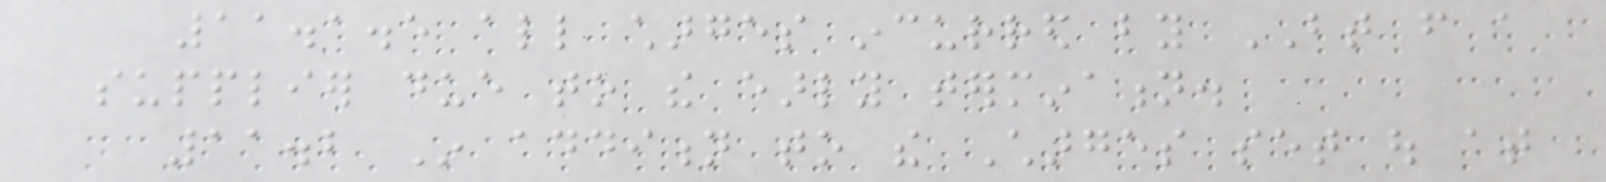11.1.5 all charges incurred by BT from a
supplier due to the early termination.
11.2 In addition to the Charges set out at
